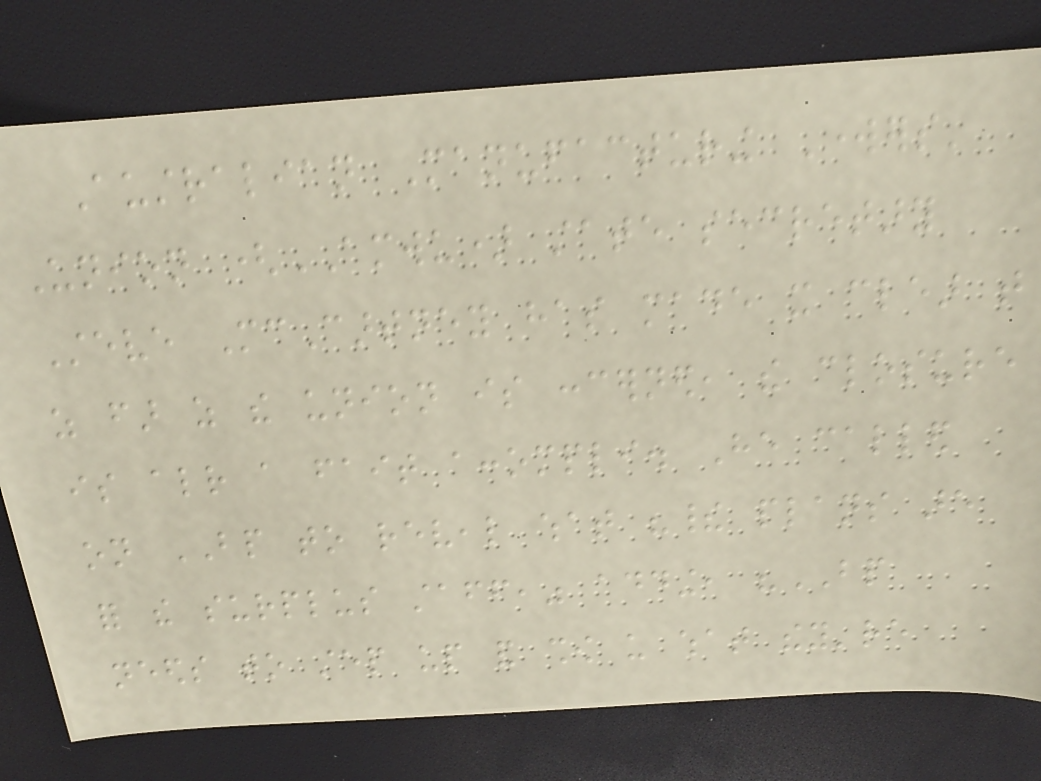Australian Manufacturing Workers'
Union (AMWU) state secretary
Steve McCartney has made it clear that
as far as the union is concerned, the closure
is already a fait accompli. He called
on BP to reveal what "their plans are
for the surplus staff," adding, "BP
needs to step up and show us what they're
